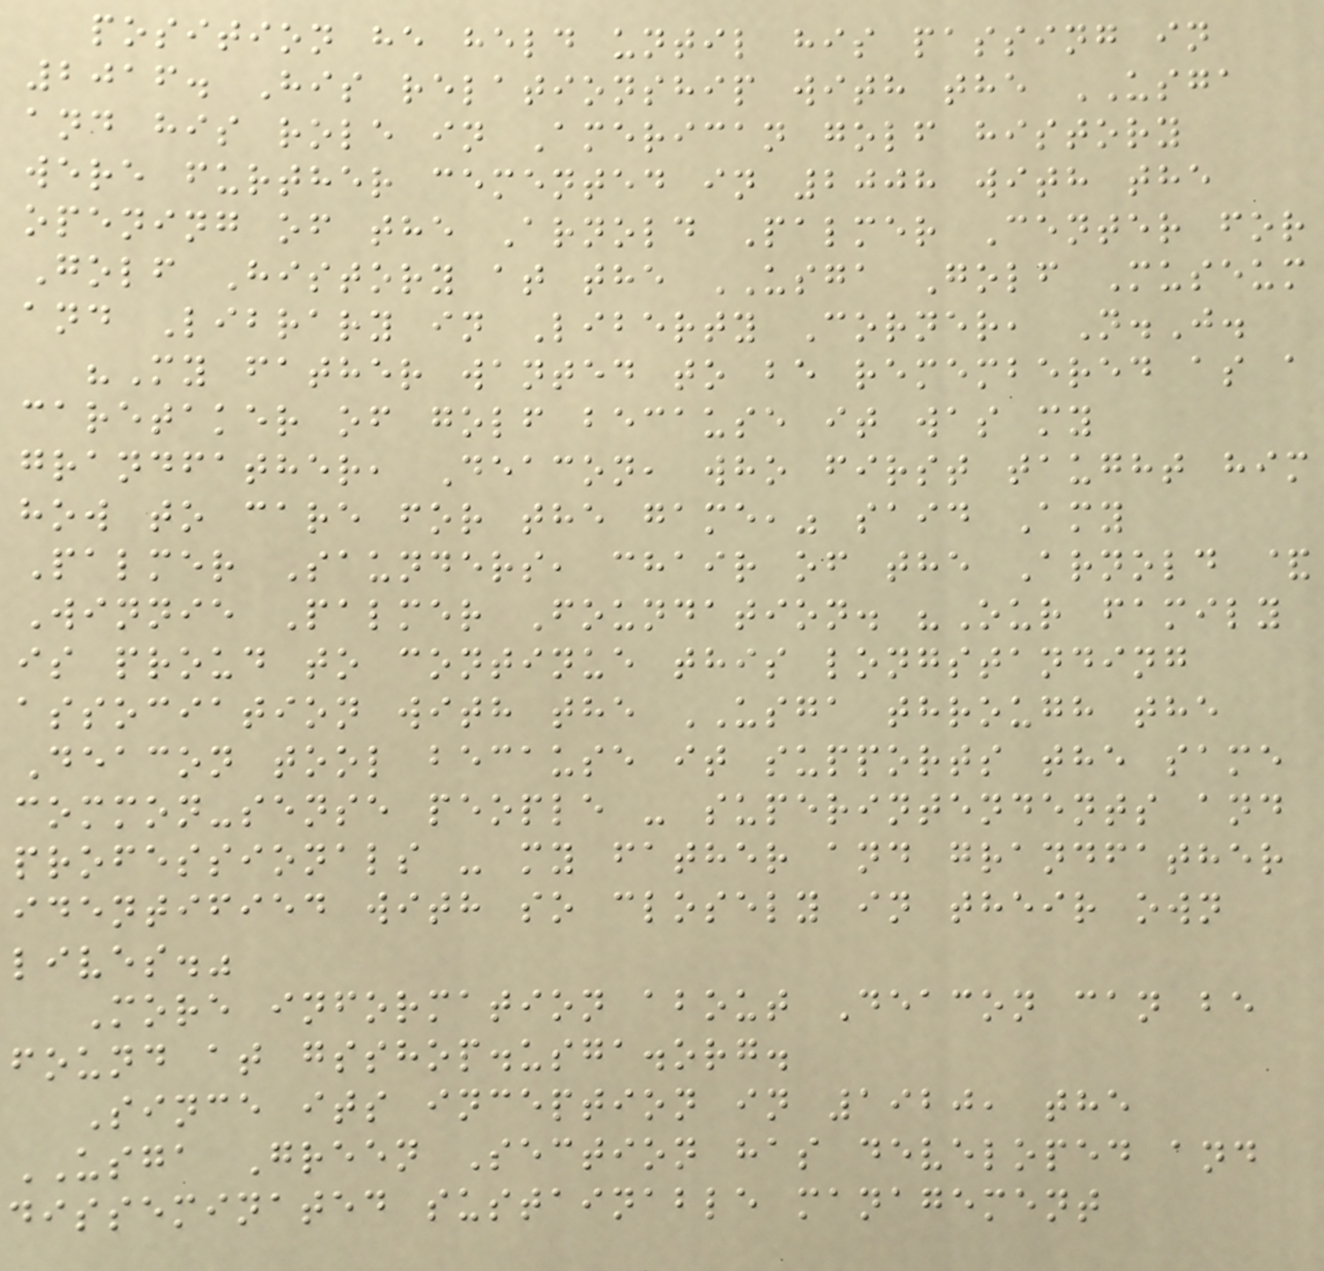position he held until his passing in
2016. His relationship with the USGA
and his role in American golf history
were further cemented in 2008 with the
opening of the Arnold Palmer Center for
Golf History at the USGA Golf Museum
and Library in Liberty Corner, N.J.
"My father wanted to be remembered as a
caretaker of golf because it was my
grandfather, Deacon, who first taught him
how to care for the game," said Amy
Palmer Saunders, chair of the Arnold &
Winnie Palmer Foundation. "Our family
is proud to continue this longstanding
association with the USGA through the
Deacon tool because it supports the same
common-sense people - superintendents and
professionals - my father and grandfather
identified with so closely in their own
lives."
More information about Deacon can be
found at gsshop.usga.org.
Since its inception in 1920, the
USGA Green Section has developed and
disseminated sustainable management
